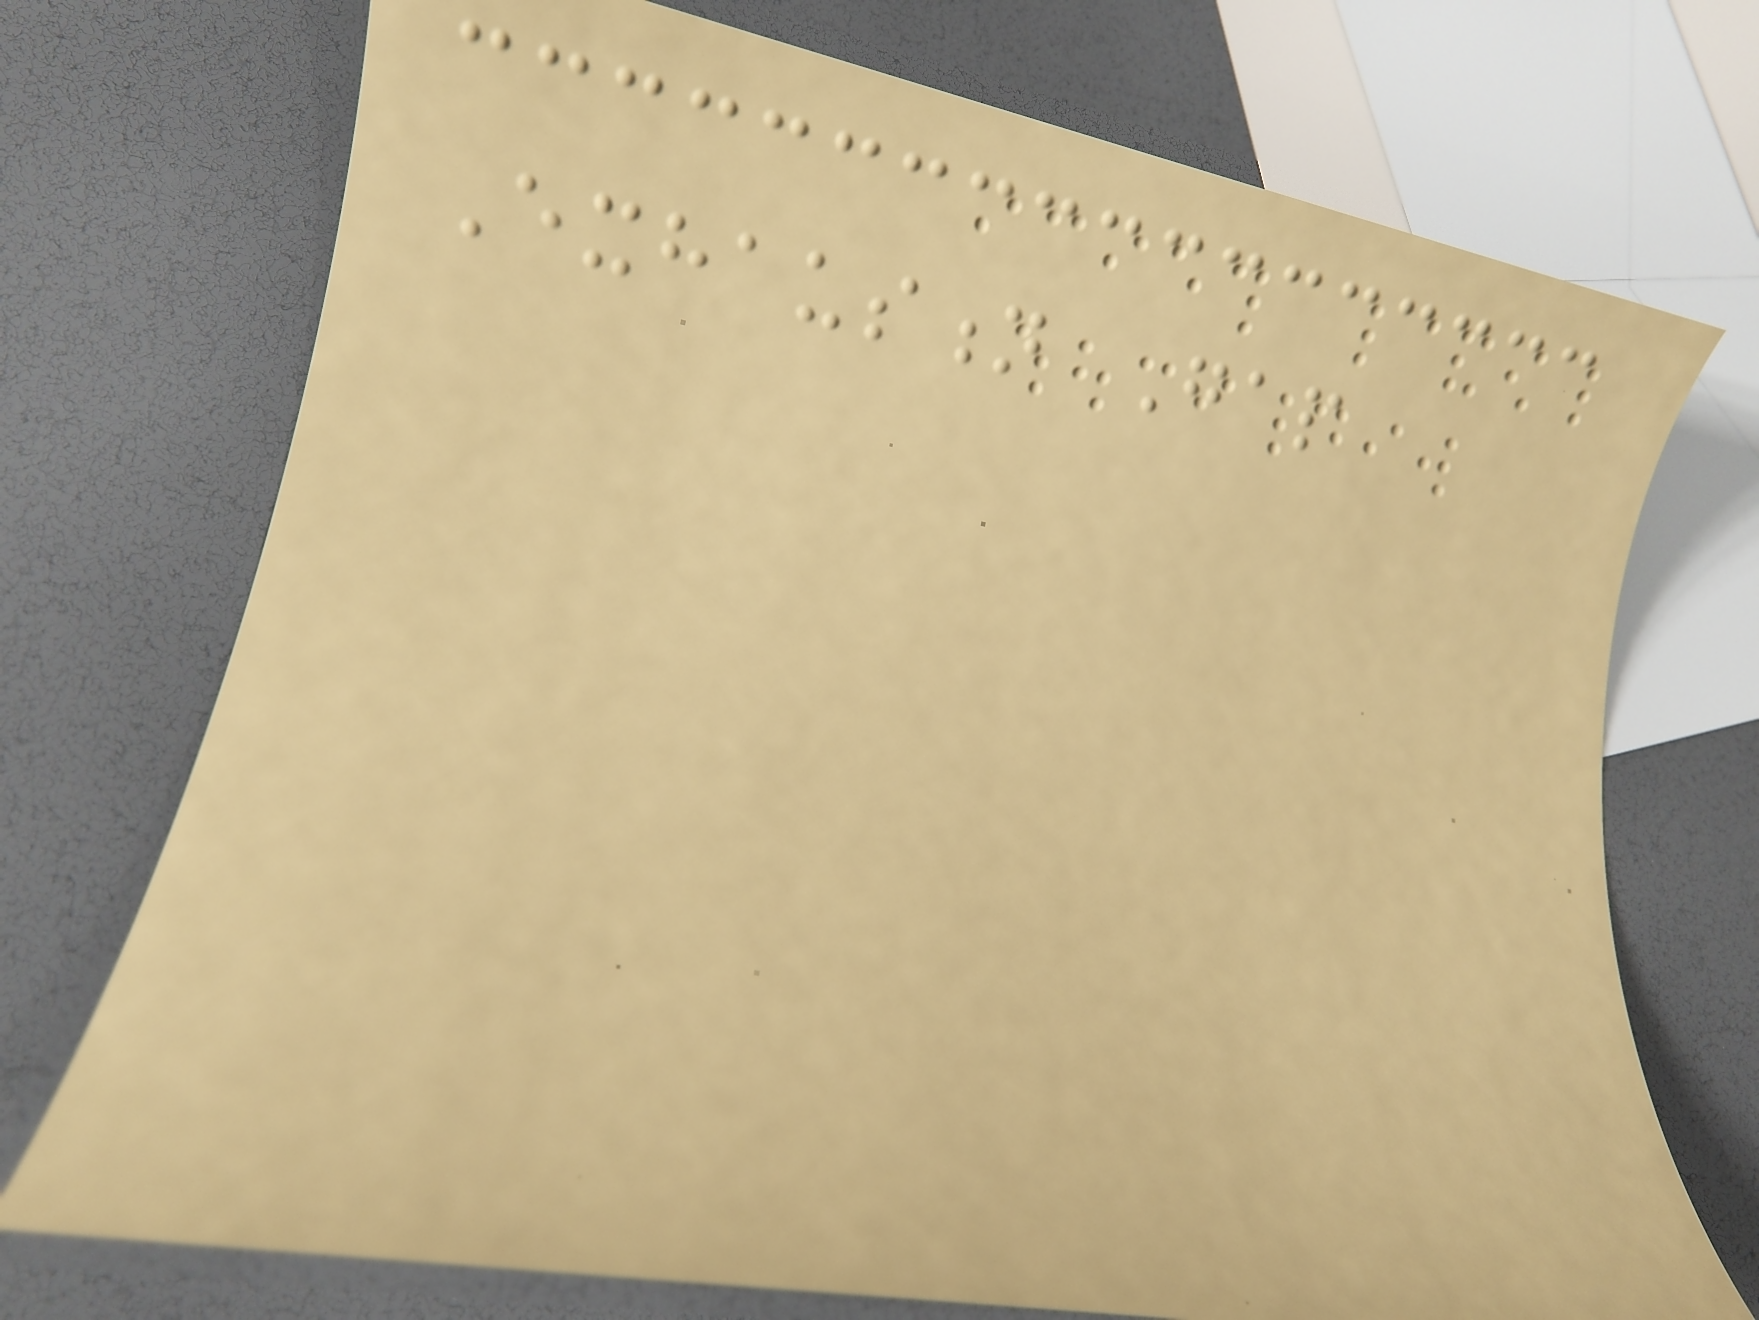Exhaustion Gap
